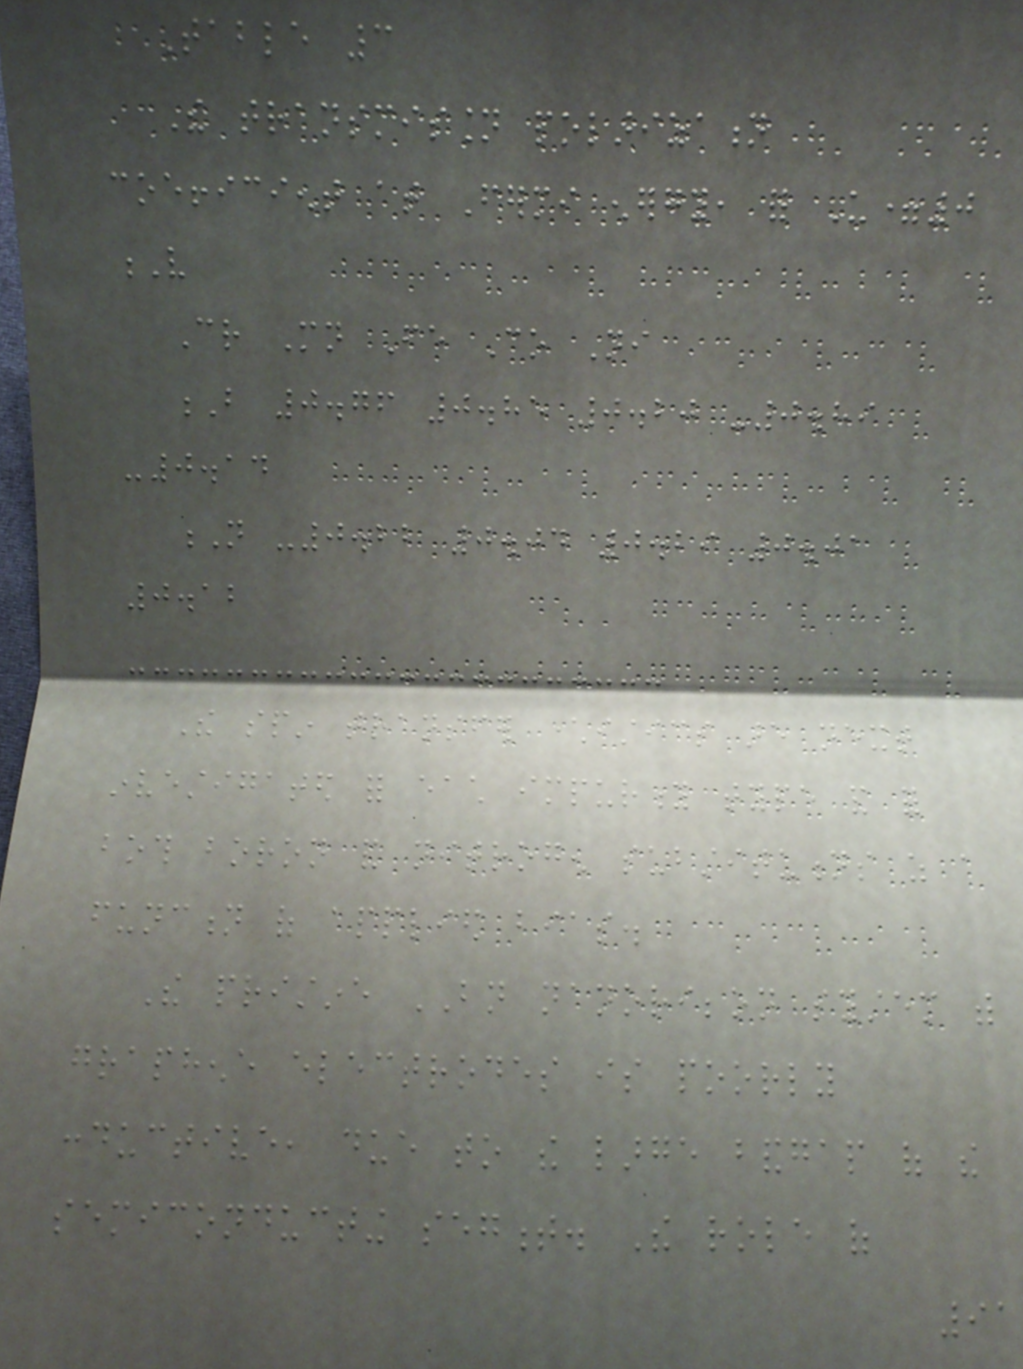Table 3
The transmission polarization
coefficient at Fermi energy, for U=0
V
Cr Mn Fe Co Ni
B 0.76 0.85 0.20 -0.89
-0.14
N -0.22 0.04 0.29 0.01
0.12
The spin transfer characteristics are next
investigated for each impurity type and for
both boron and nitrogen substitutions as a
function of applied bias.
The pristine BN nanoribbon system with
graphene electrodes is poorly
conductive, due to the large bandgap of the
semiconducting segment. The role of
91
